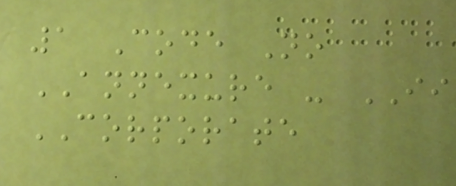1 Code No
ANNEXURE - II
CORPORATE
